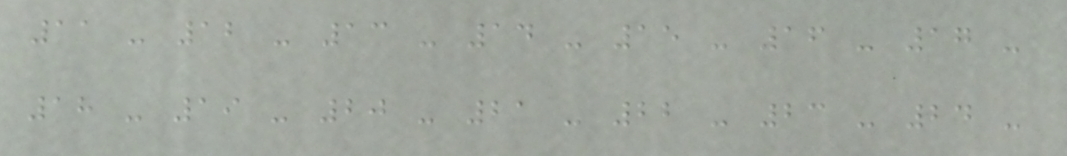11 - 12 - 13 - 14 - 15 - 16 - 17 -
18 - 19 - 20 - 21 - 22 - 23 - 24 -
